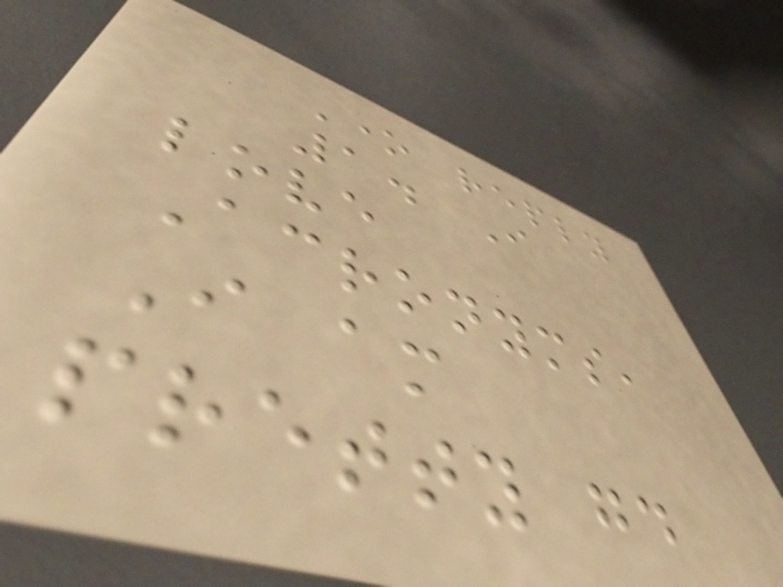One reply
1. I
love
Acronyms,
I am
pretty good
